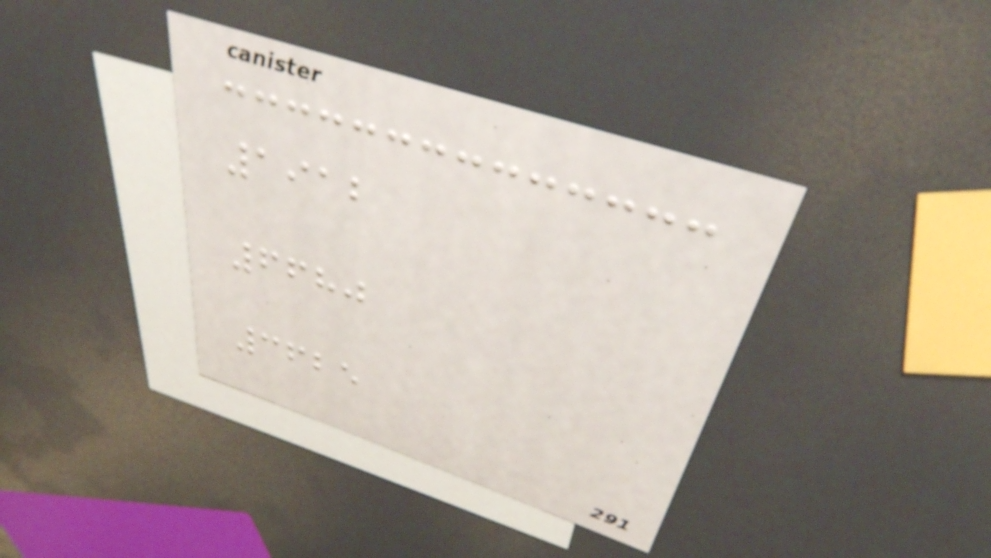1912
6680
3625
